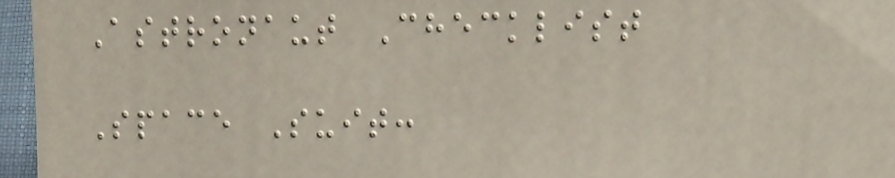Astronaut Checklist
Space Suit:
